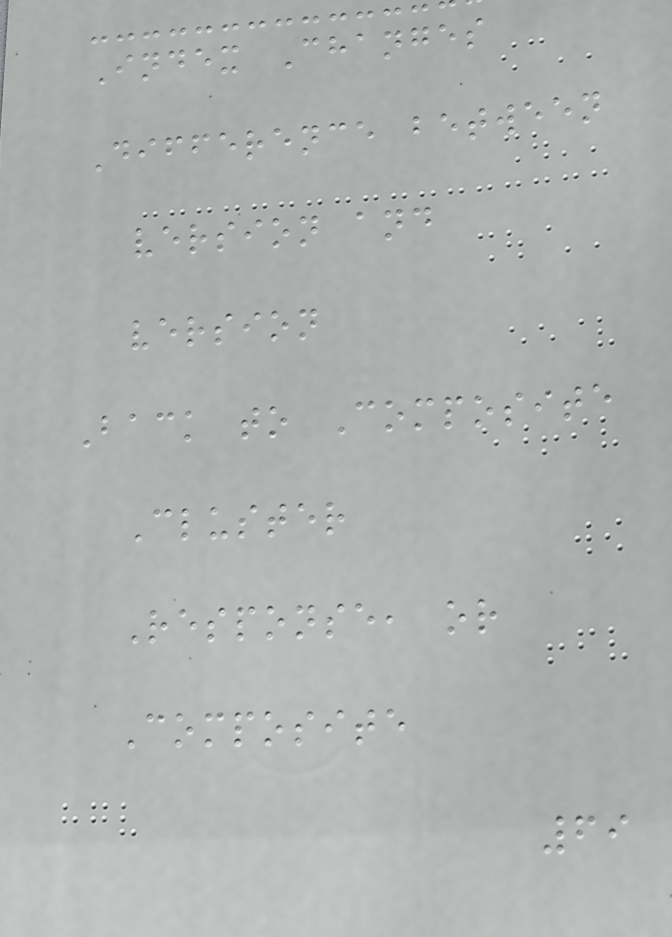Index Changes
Difference between
version and
version
Back to Composite
Cluster
Response, or
Composite
69
